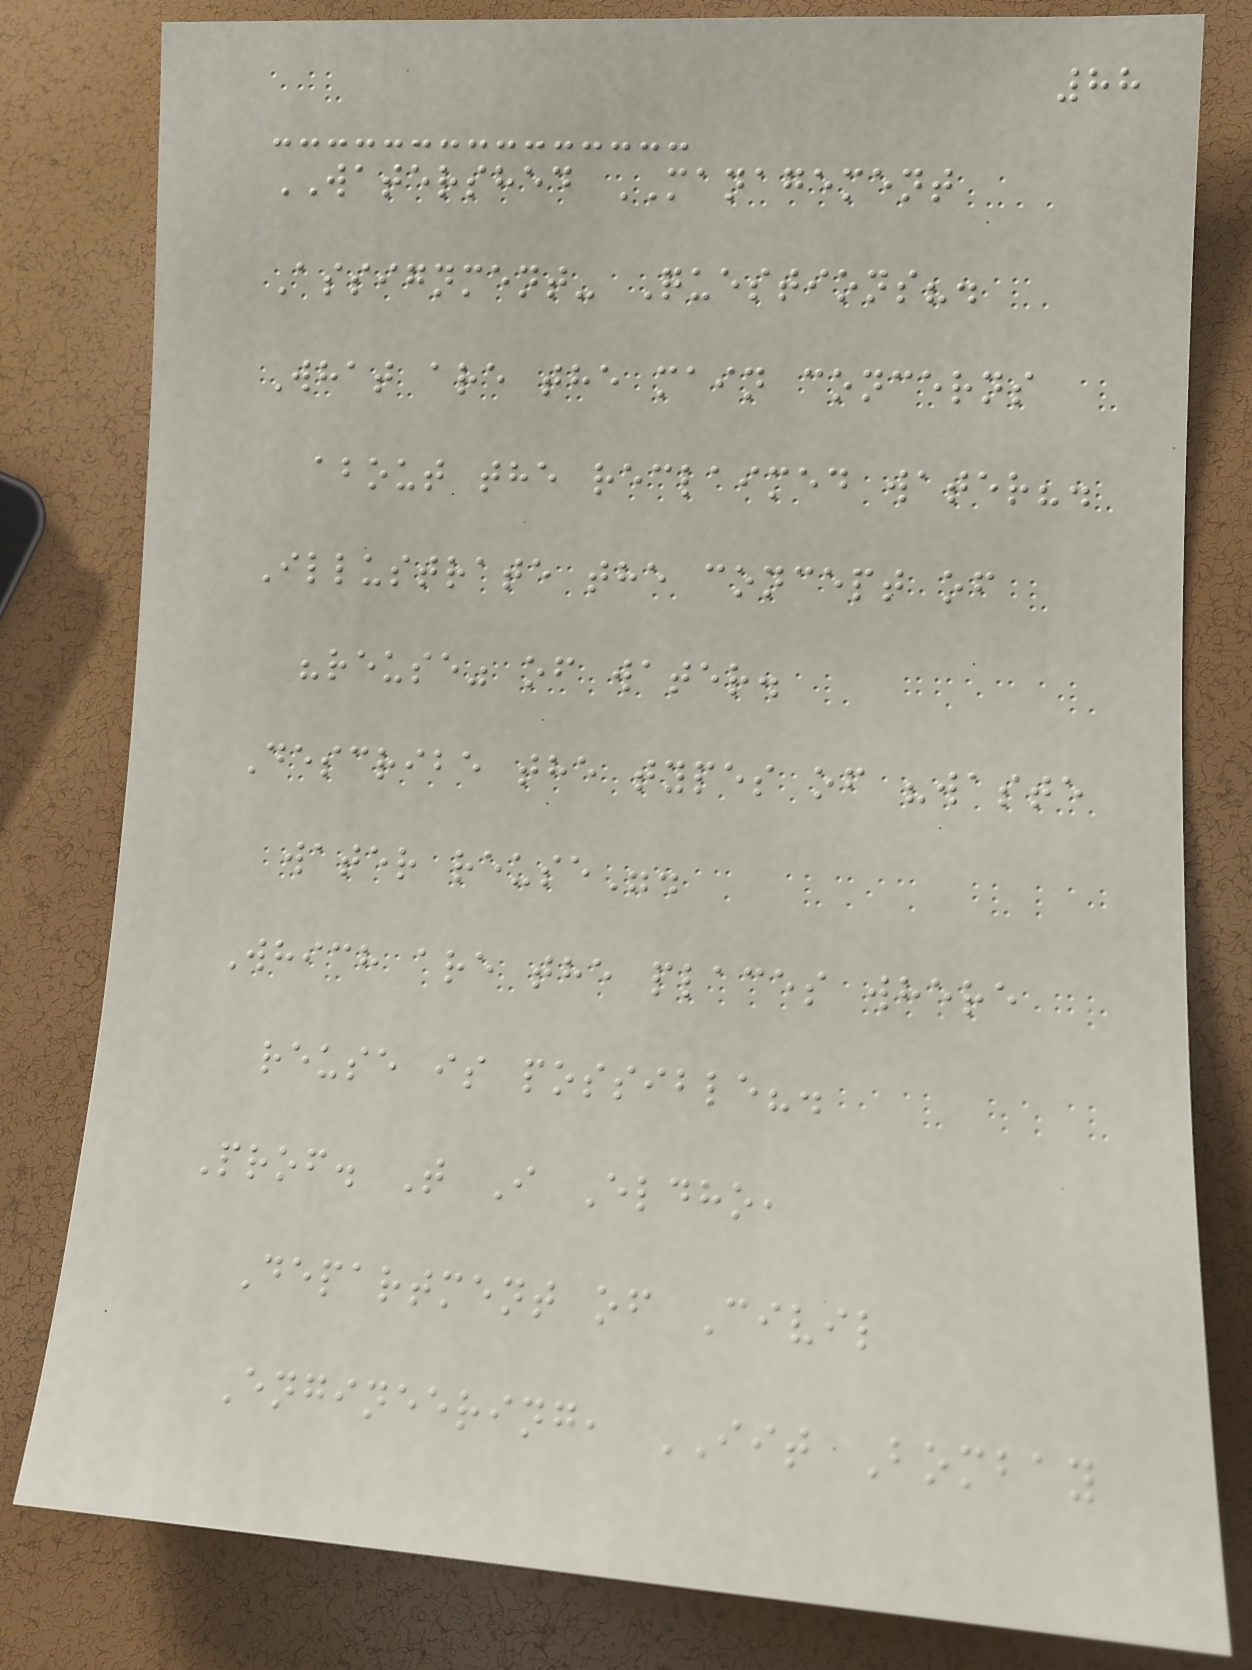88
WATERSHED MANAGEMENT
Assignment- Questions?.
What are the main concerns
about the reclaimed water?.
Illustrate the concept of
"reuse" of water.
Describe the types of "waste
water reuse".
Which are the places where
reuse is possible?.
Prof. T I Eldho,
Department of Civil
Engineering, IIT Bombay
